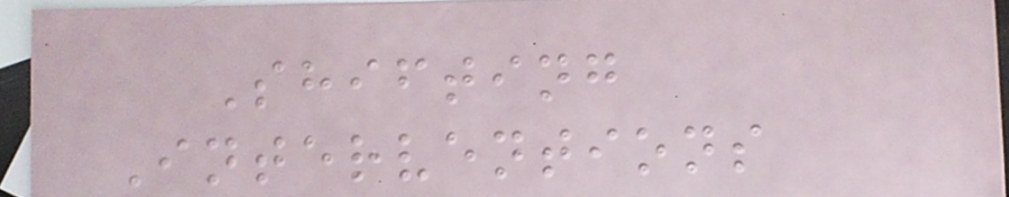Shifting
Interventions
